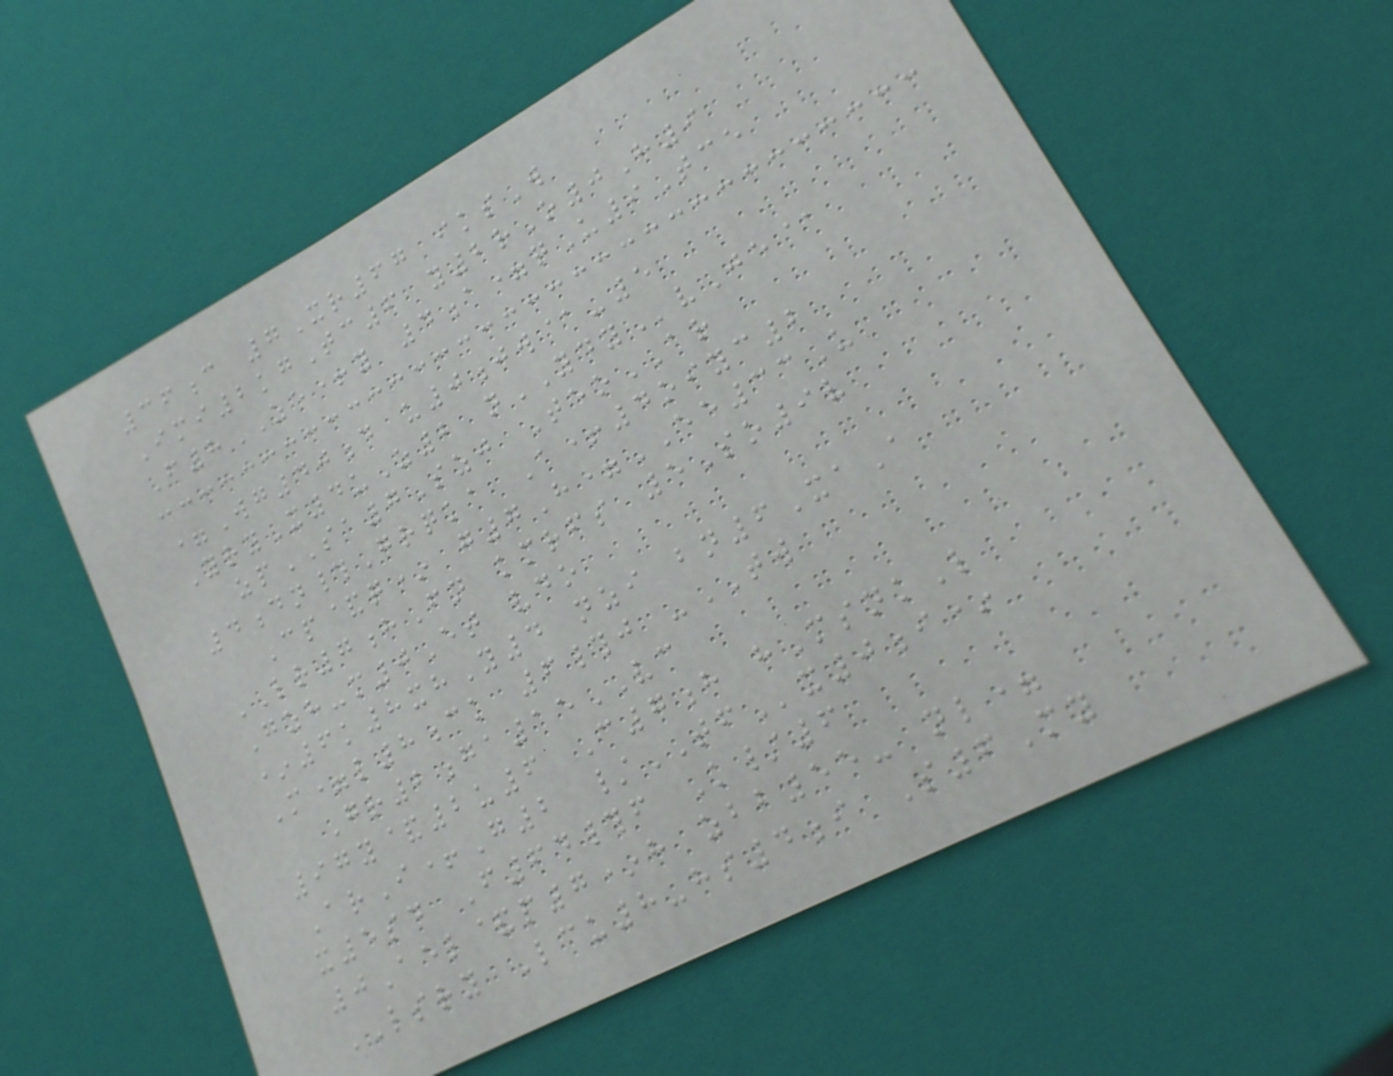36c 7Xr67 iksW
Imi2kgTc6 y2rO0H9
F8ZE+y 4a=qU9Tce
=Wg40d u0jw@-5
YryX4uZ2 nYDYvJe@
zpSA7Szj TeoAR
4dn#Grqka A+4oiyc2
Cp&q* g7H=EE33U
LR7hFn kmrfs 5So9v
Gzh-m0Et vdo
*6k8xhY4 nzi bn6XaA
M=l8ck 6#j -TW
Gr2ga15VC
97y&2u6 C7h hMsnkL
ArI+G2 /TFx0i*
x5sd F64#f K/6
0Ael&p7*h zbb55- nl=
LSRY Lcu8-hs4i S6My
